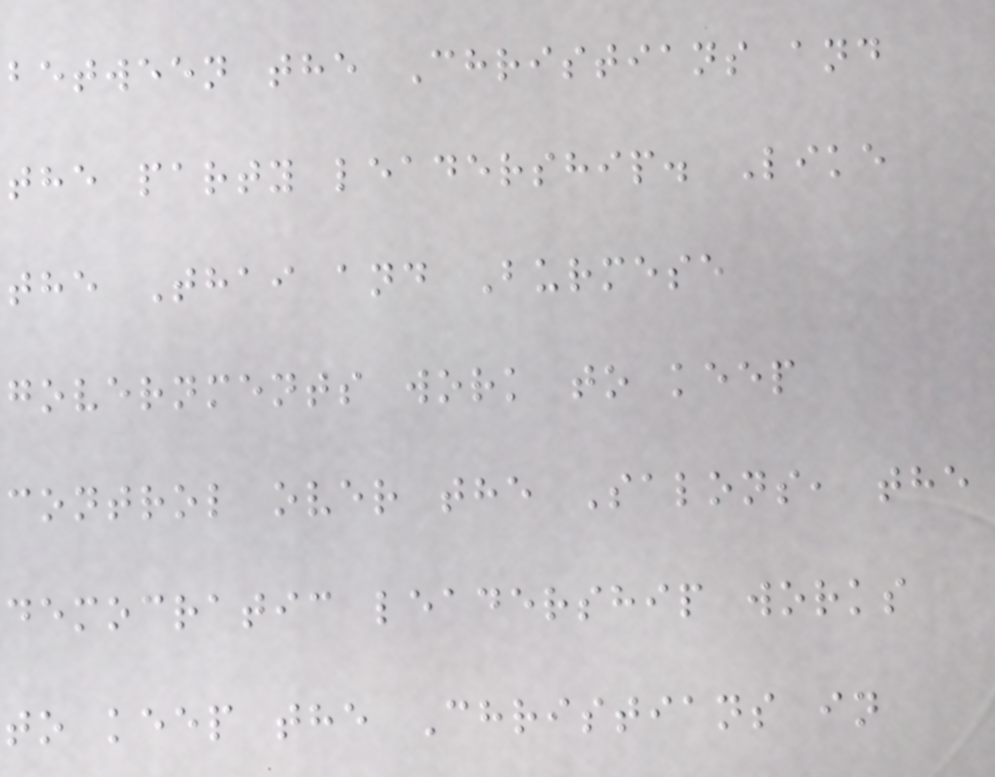between the Christians and
the party leadership. Like
the Thai and Burmese
governments work to keep
control over the Salons, the
democratic leadership works
to keep the Christians in
